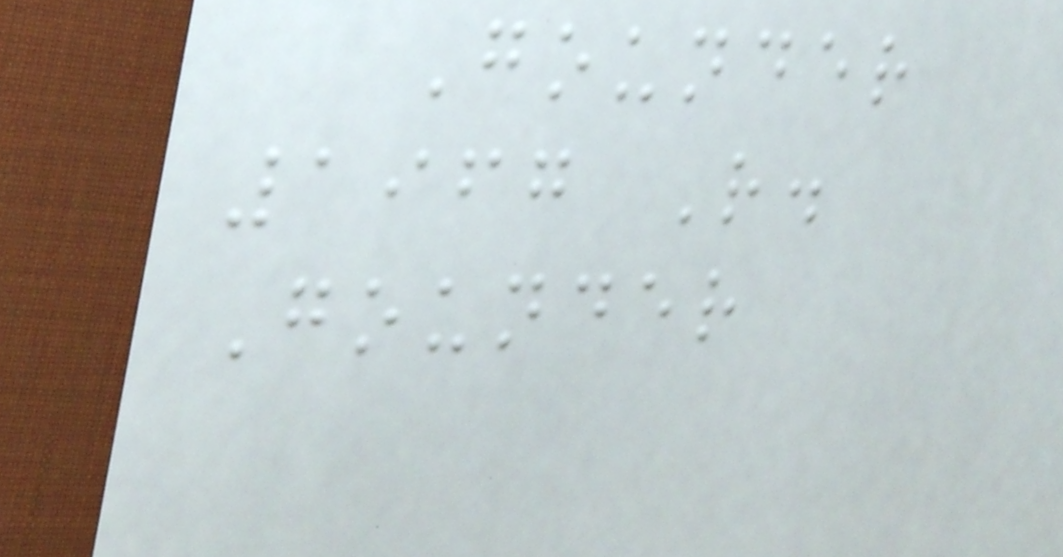Gounder
1967 R.
Gounder
